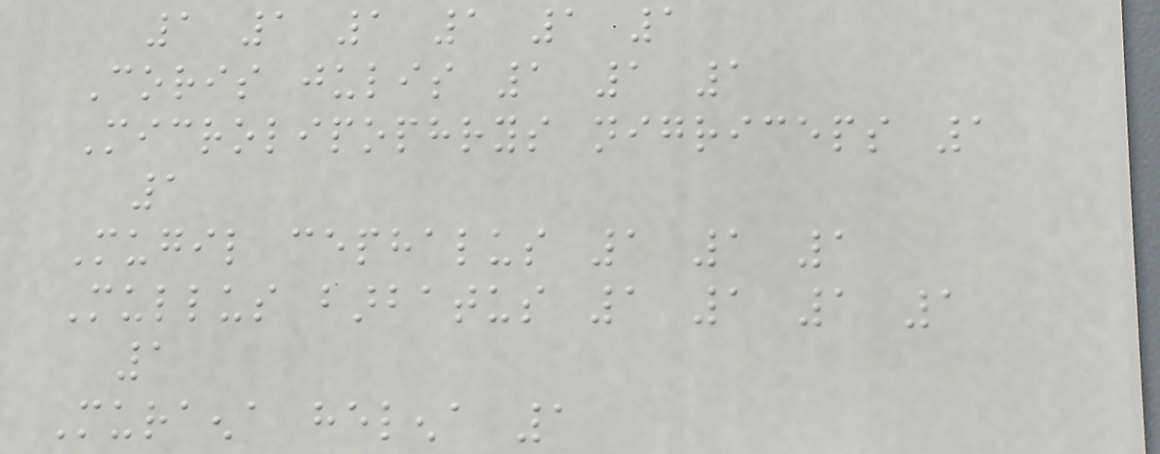1 1 1 1 1 1
Coris julis 1 1 1
Microlipophrys nigriceps 1
1
Mugil cephalus 1 1 1
Mullus barbatus 1 1 1 1
1
Muraena helena 1
